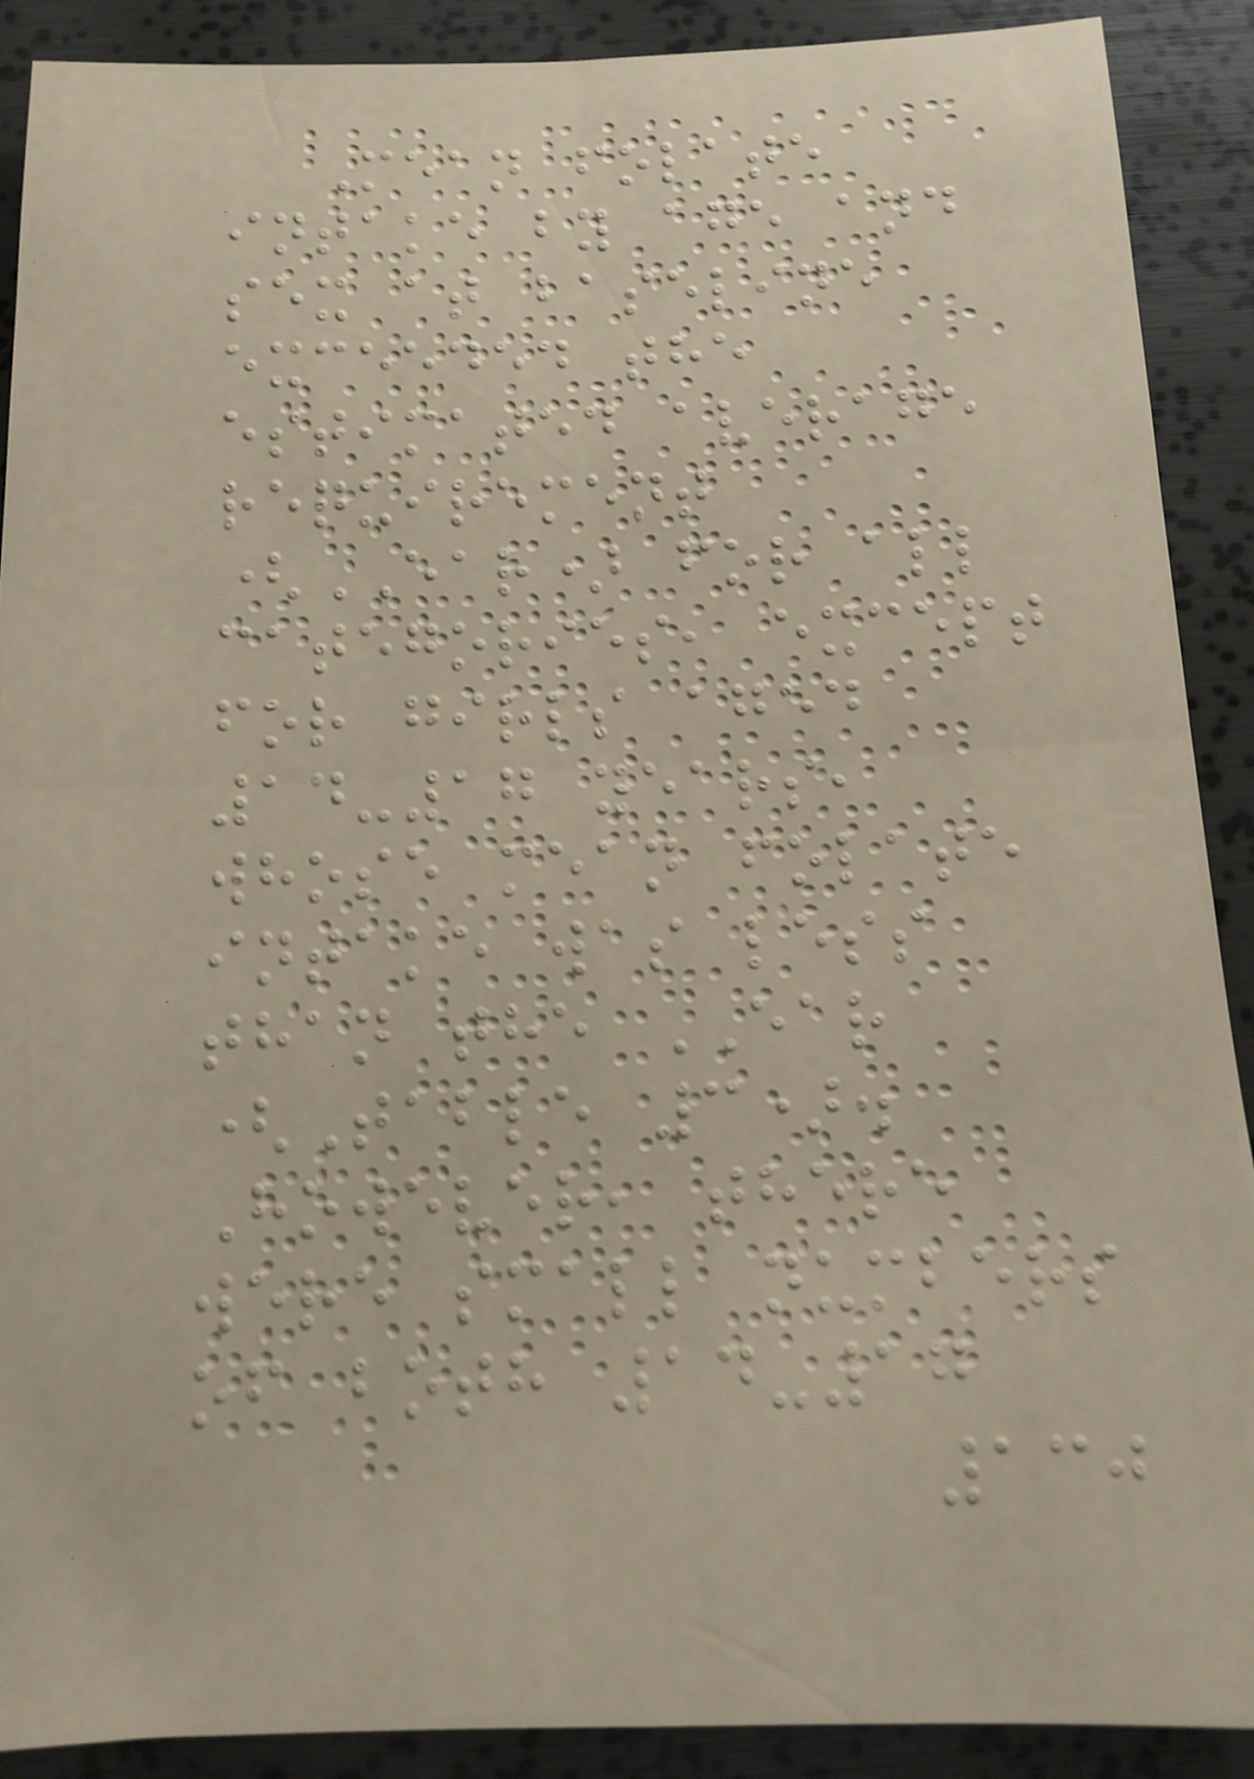Mean folate
intake by age and
sex at baseline
exceeded the
estimated average
requirement
(EAR) for all
categories, except
for girls aged
14-17 years,
whose mean folate
intake was less
than the EAR
(Table 3).
However, there
were small numbers
of both 14-17
130
